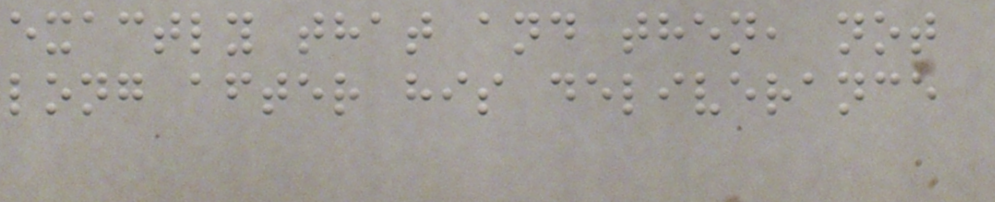exactly that and then, not
long after his deliverance
